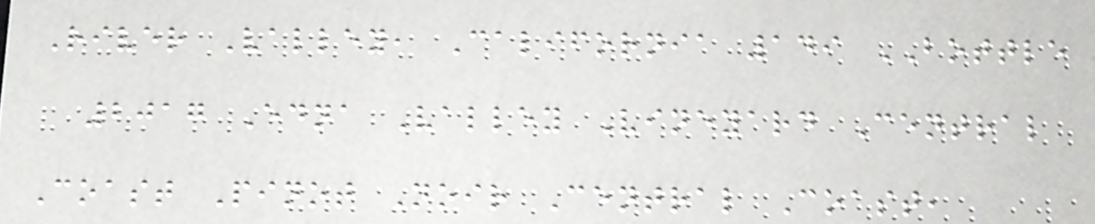River Valley, California 149 BOTTLE
2017 Edna Valley Vineyard Central
Coast Pinot Noir Central Coast,
